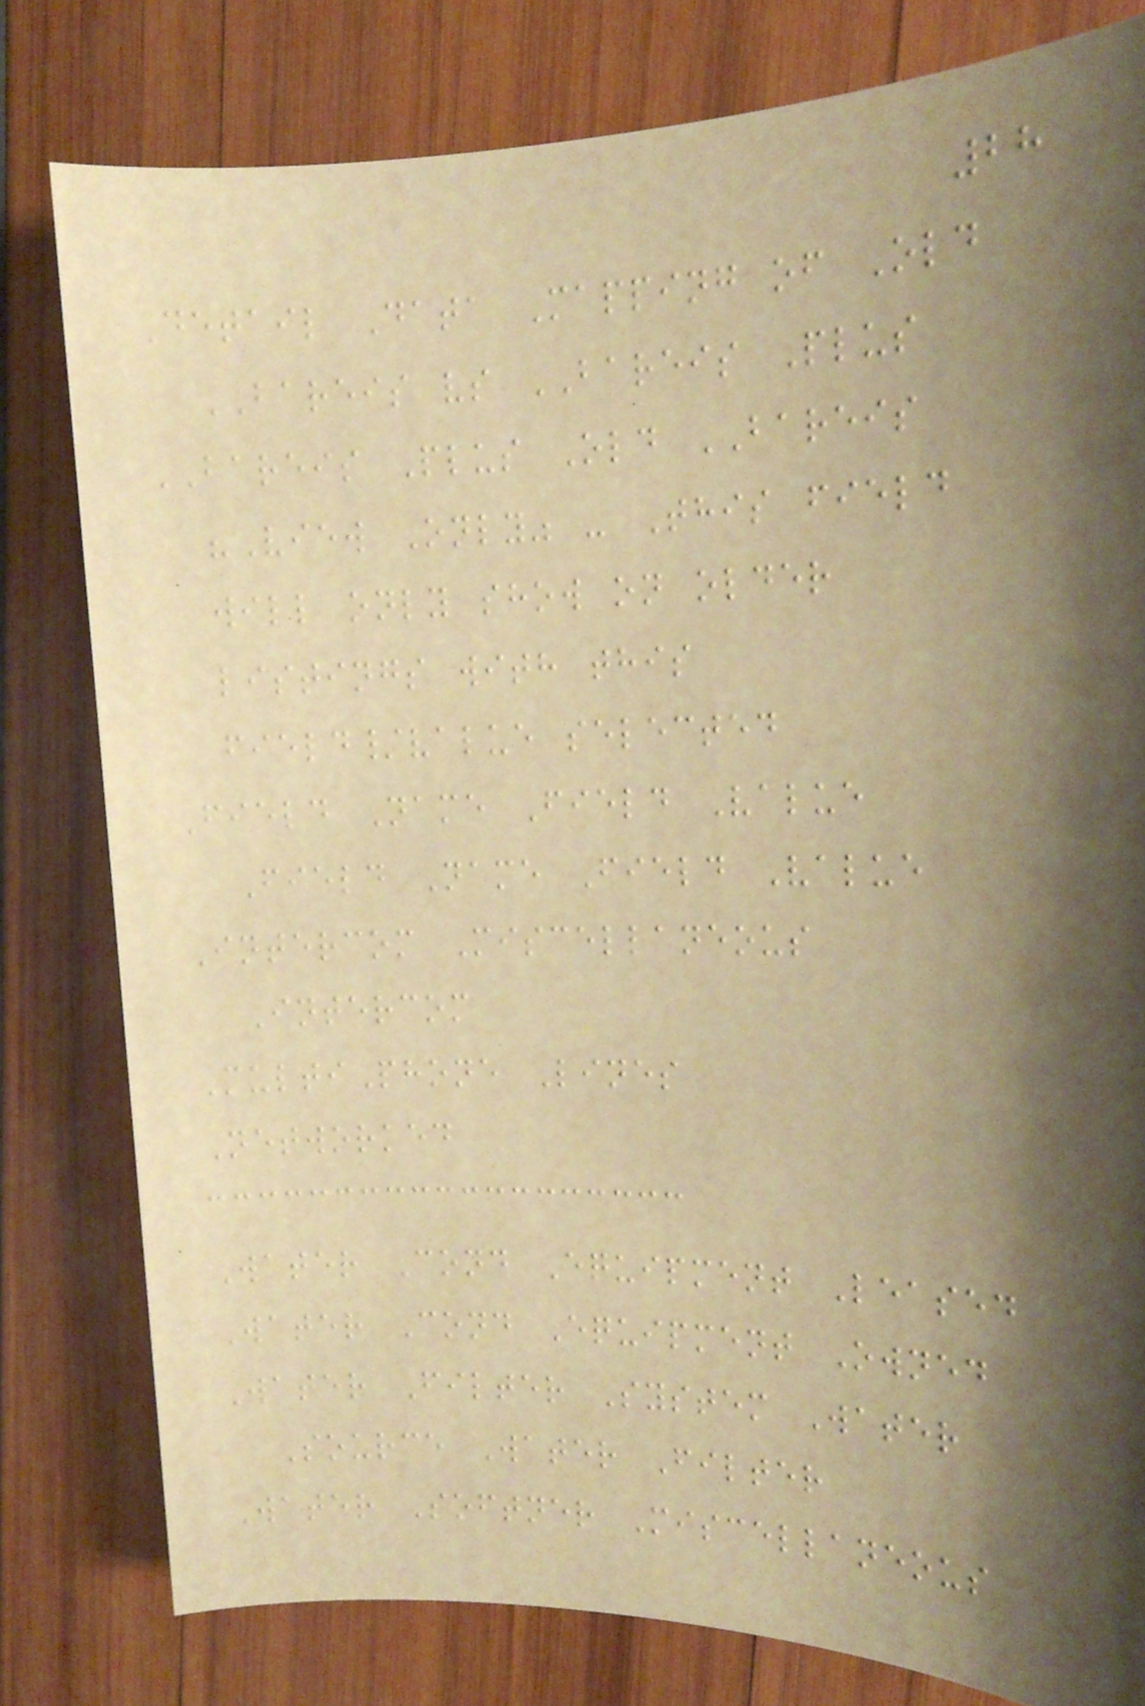28
Detail Data Mapping of Old
BAREIS vs BAREIS Plus
BAREIS Plus Old BAREIS
"View Only" - This field
will only show on older
listings with this
field/value selected
Field Name Field Value
Field Name Field Value
Intercom Miscellaneous
Intercom
MultiPhone Lines
Networked
Water Cond Equipment Leased
Water Cond Equipment Owned
Water Filter System Water
Source Water Filter
Water Softner Miscellaneous
